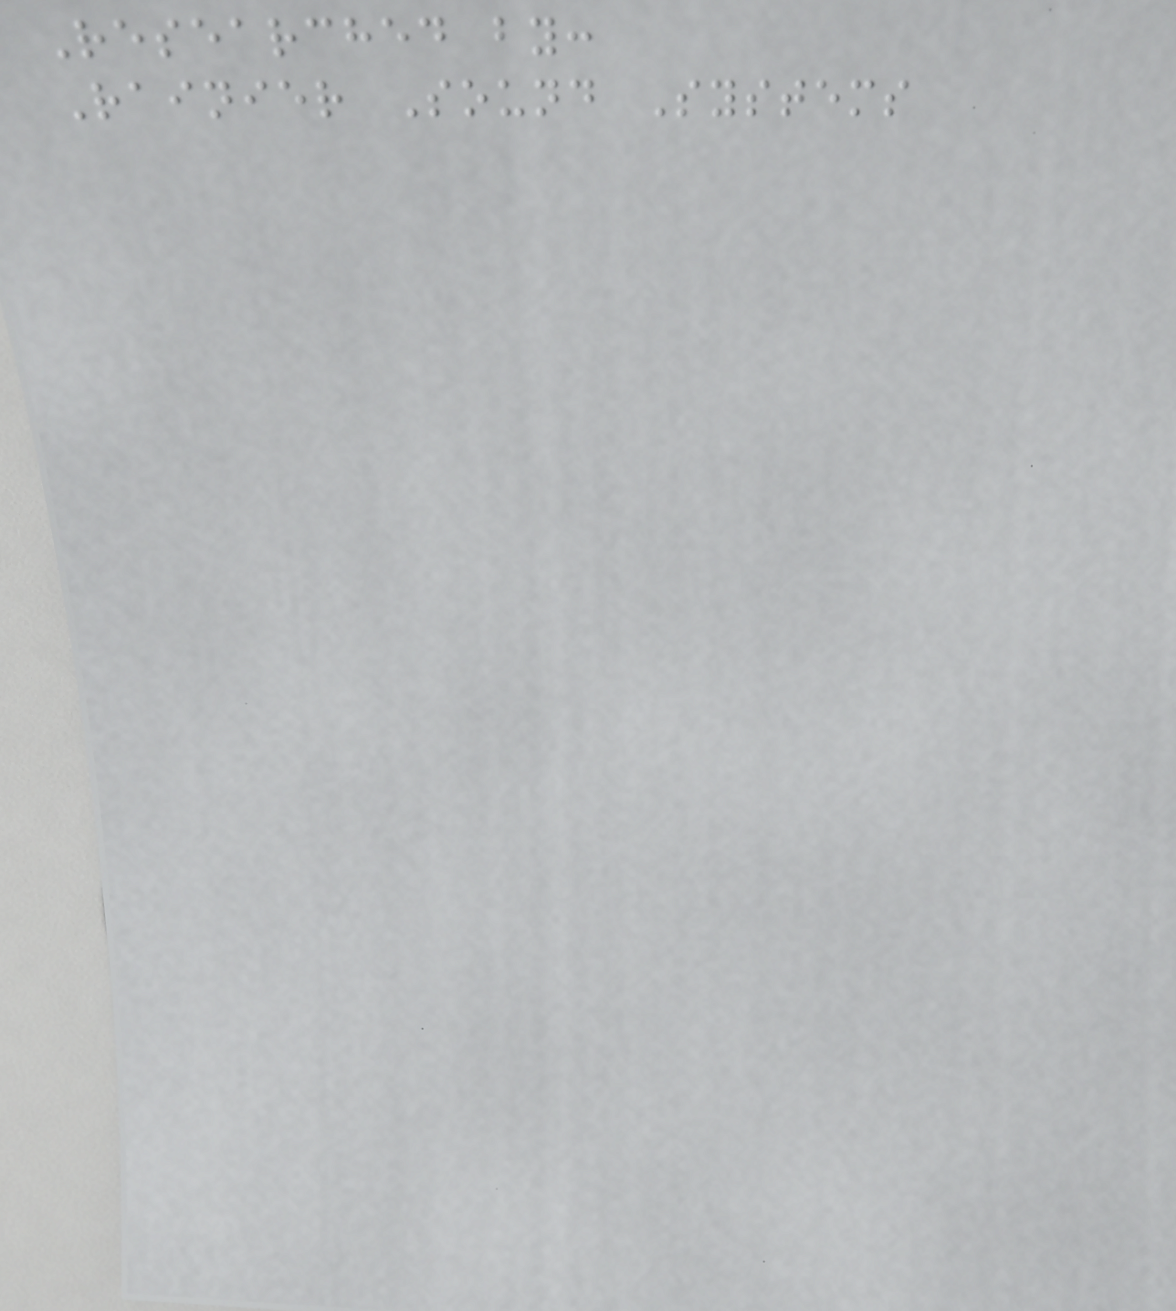Researched by:
Rainier Sound Systems
